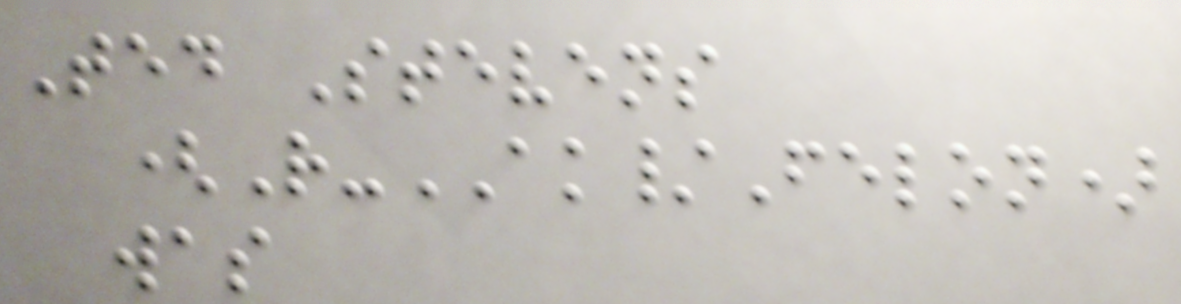Ted Stevens
(R-AK/Felon)
was
